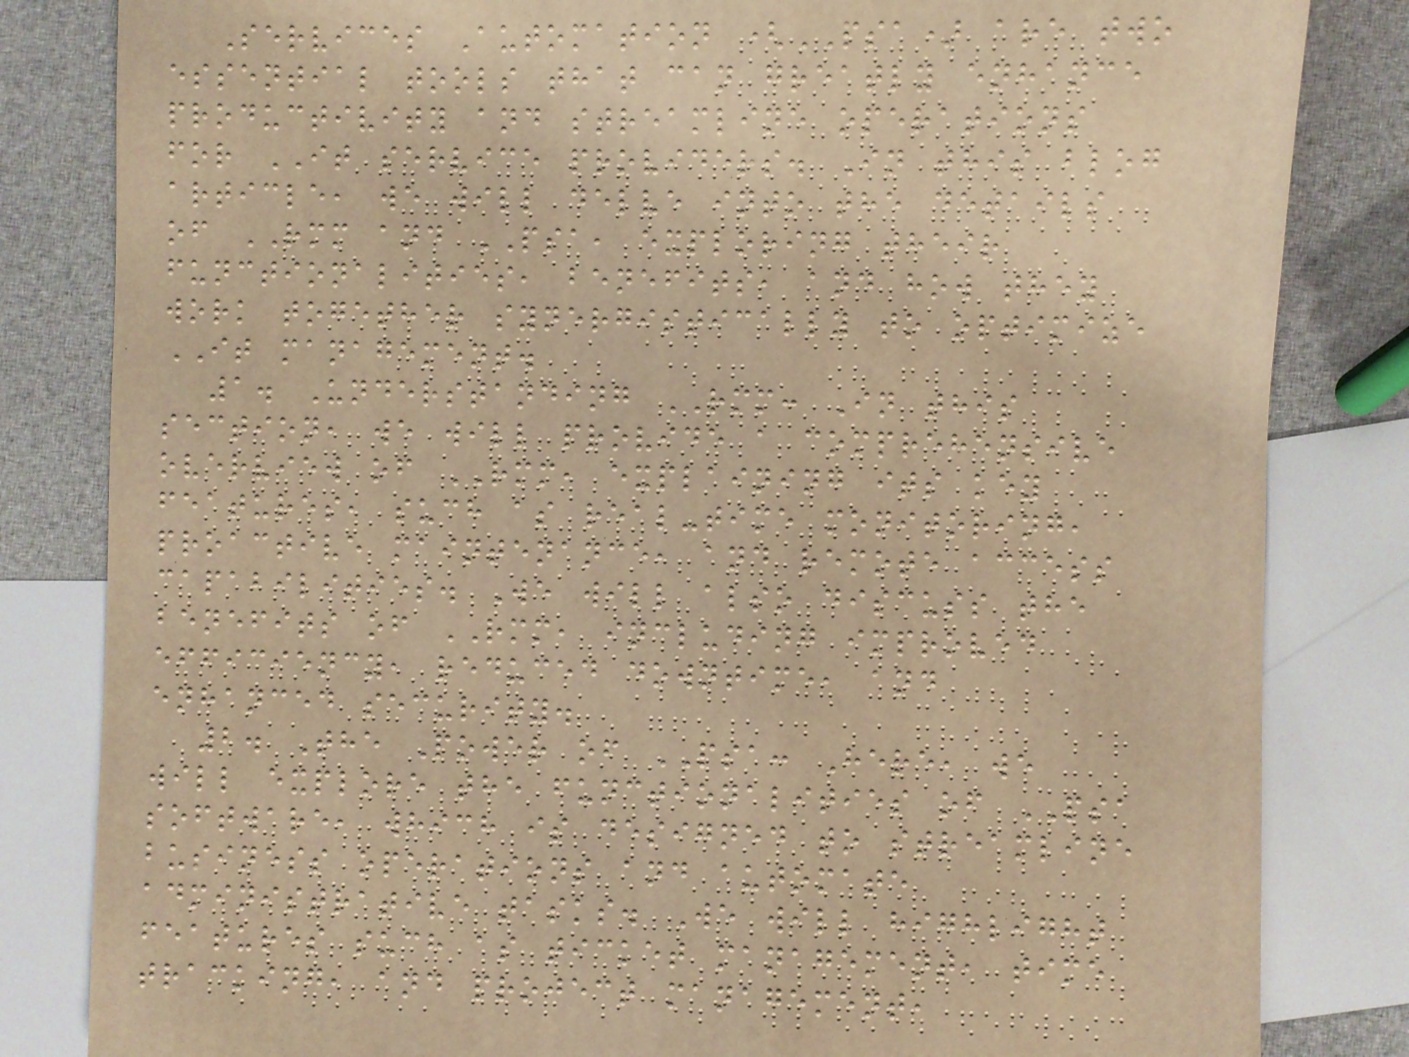Services Automation (PSA) are two
essential tools that can greatly enhance
productivity and streamline operations
for IT service providers. In this blog
article, we will delve into the details
of RMM and PSA, exploring their
functionalities, benefits, and how they
work together synergistically to optimize
IT management.
1. Understanding RMM: In this
section, we will provide a comprehensive
overview of RMM, explaining its key
features, such as real-time monitoring,
proactive maintenance, and remote access
capabilities. We will also discuss the
benefits of RMM, including improved
efficiency, reduced downtime, and
enhanced security.
2. The Power of PSA: Here, we
will explore the functionalities of PSA
software, which is designed to streamline
business operations and automate
administrative tasks. We will highlight
features such as ticket management, time
tracking, and project management,
